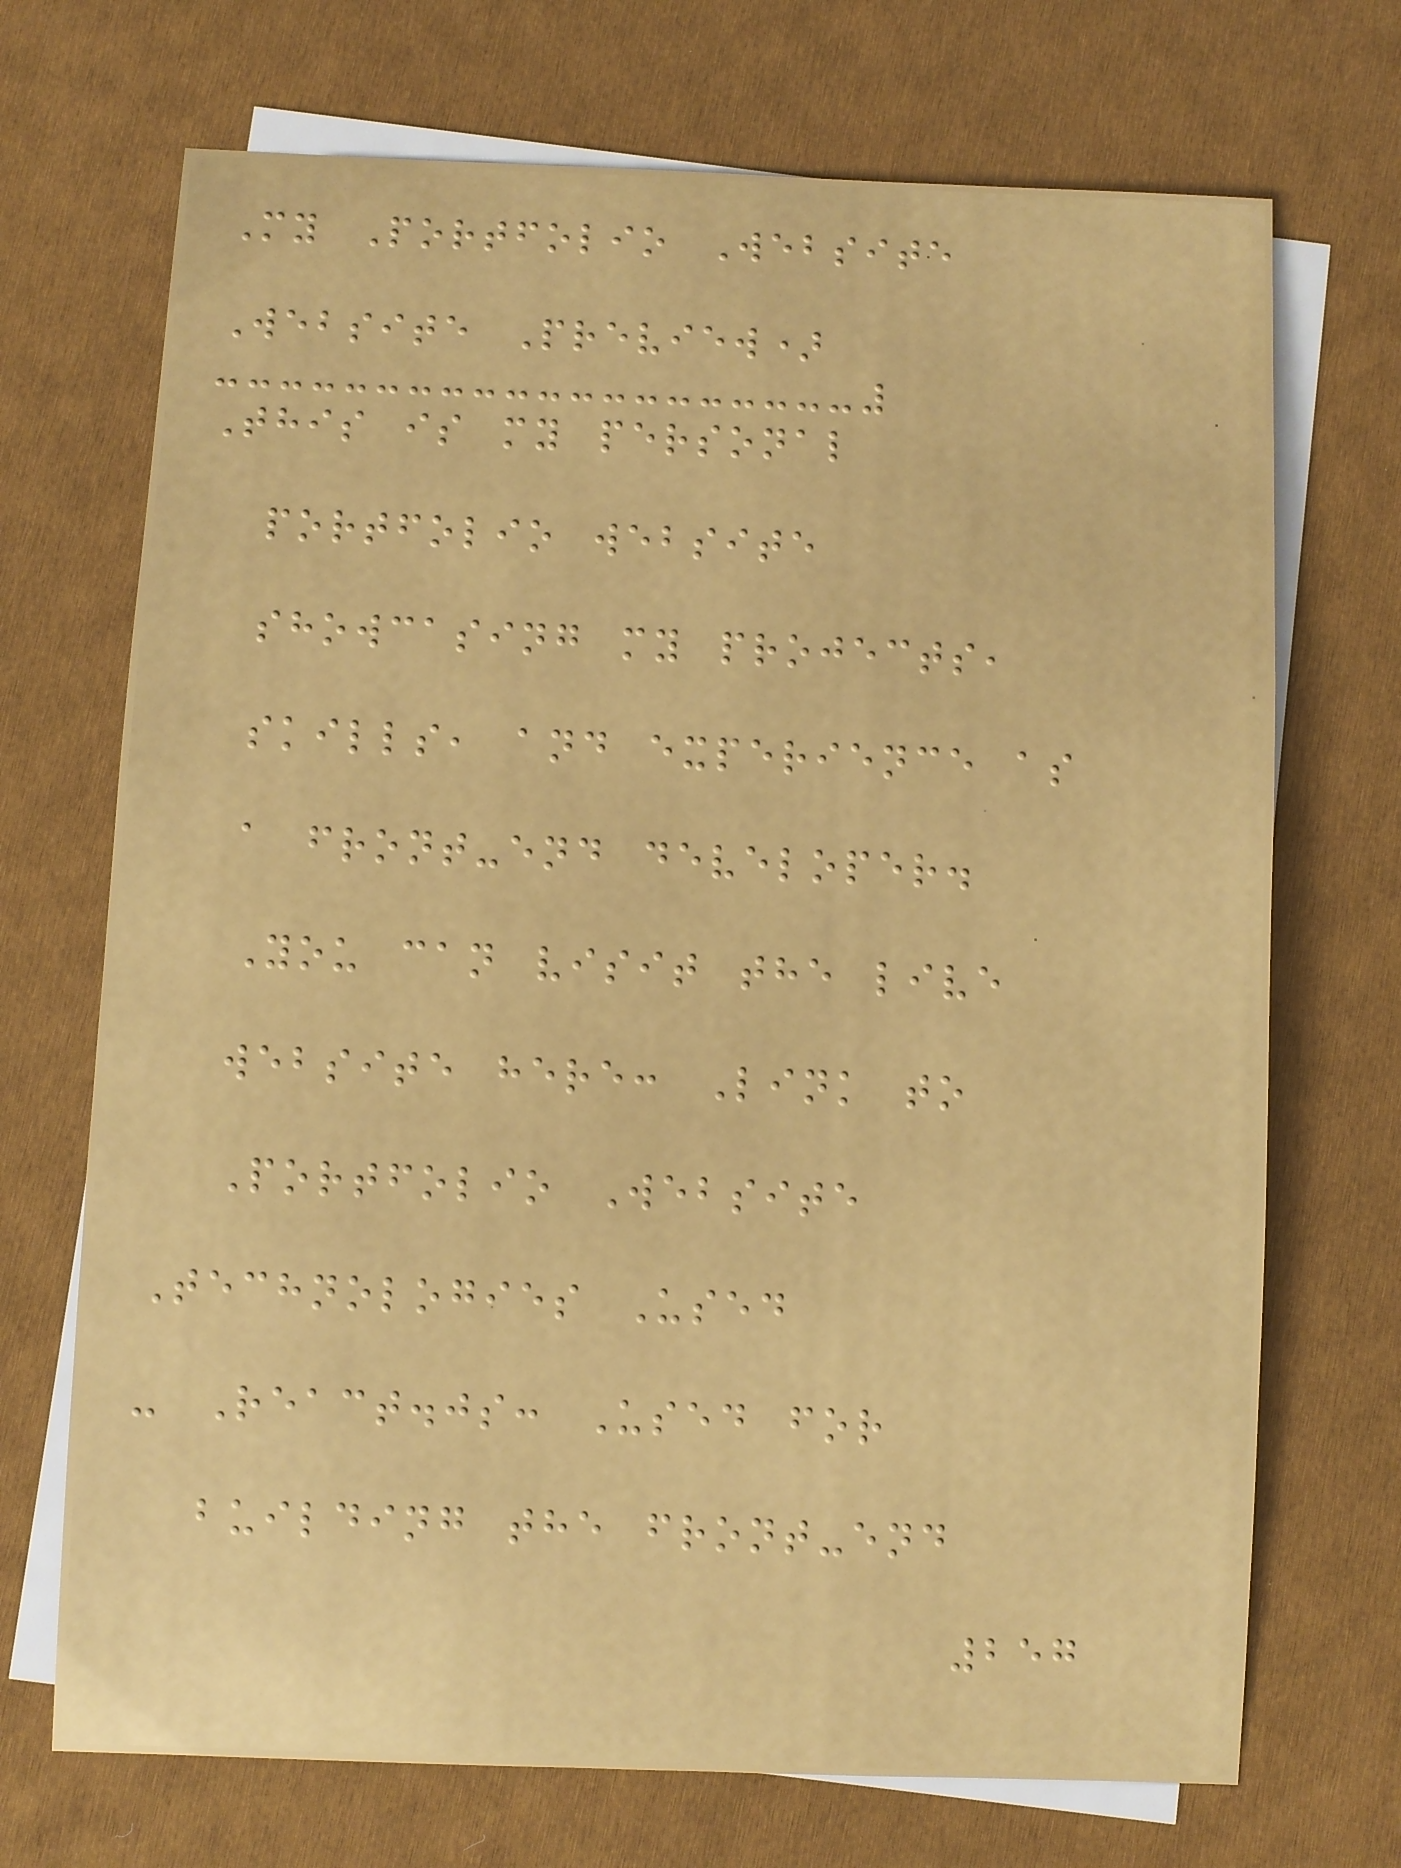My Portfolio Website
Website Preview)
This is my personal
portfolio website
showcasing my projects,
skills, and experience as
a front-end developer.
You can visit the live
website here: Link to
Portfolio Website
Technologies Used
- React.js: Used for
building the front-end
257
